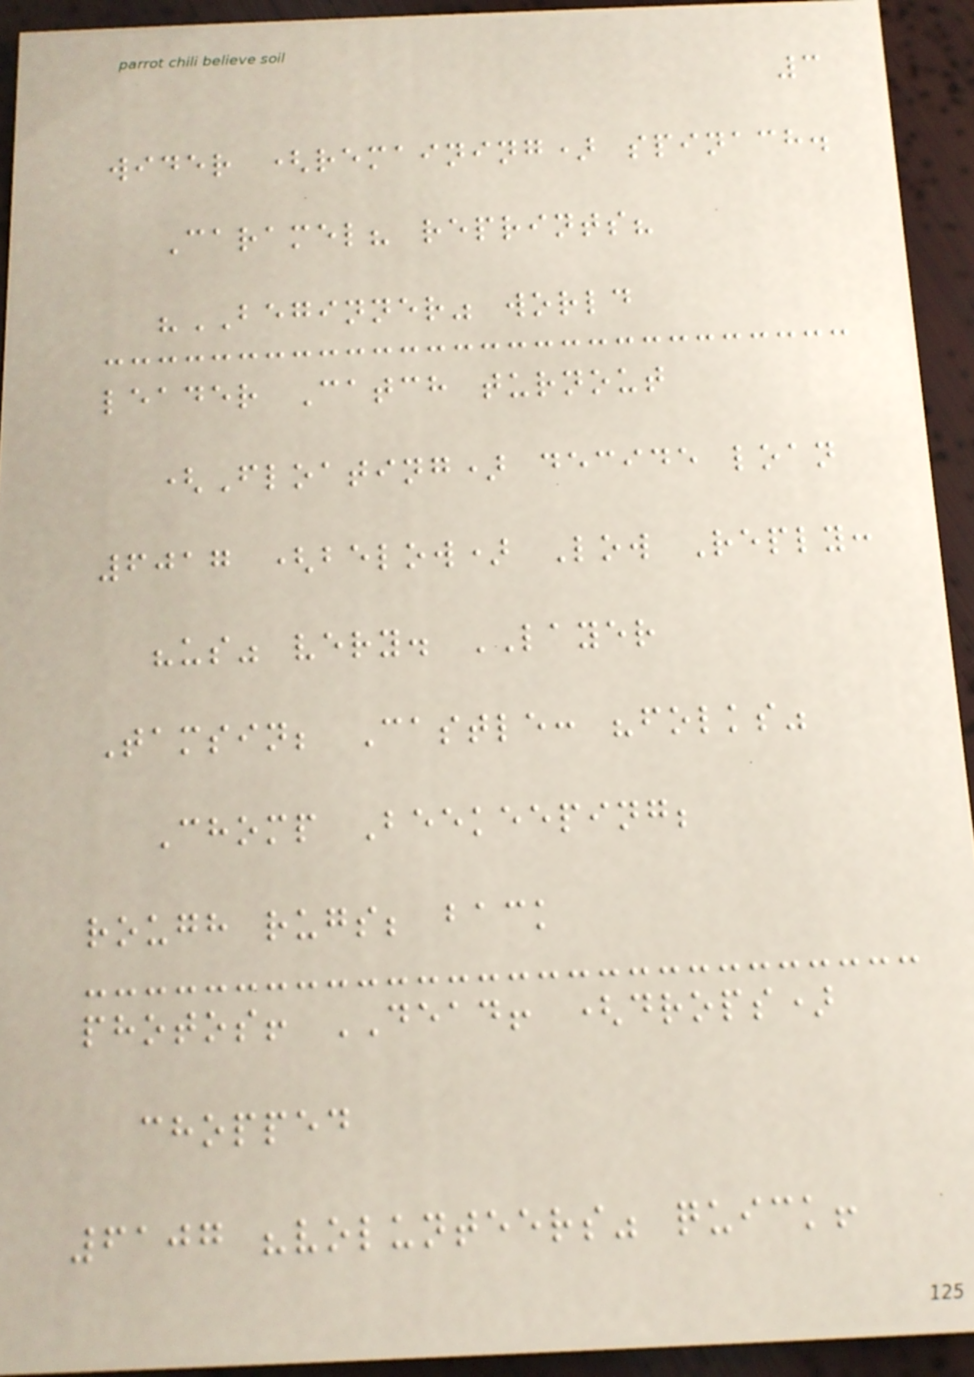3
wider (remaining) spinach.
Caramel? reprints?
"BEGINNER" world
leader Catch turnout
(Floating) decide loan
6017 (below) Low Reply:
"us" very. LAYER
Tamsin; Castle: "folks"
Chomp Beekeeping;
rough rugs; back
photos! DEAD! (drops)
chopped
6107 "volunteers" quick!
